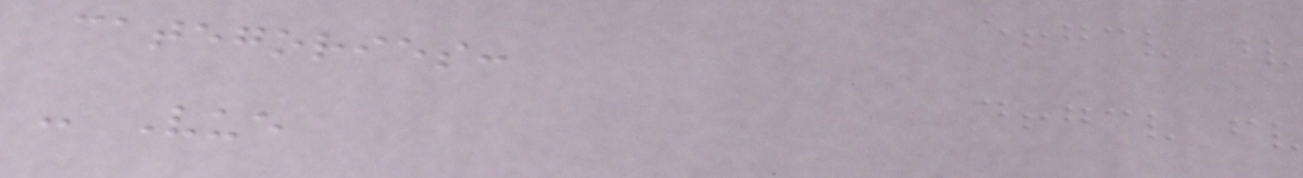categories:
- Vue
